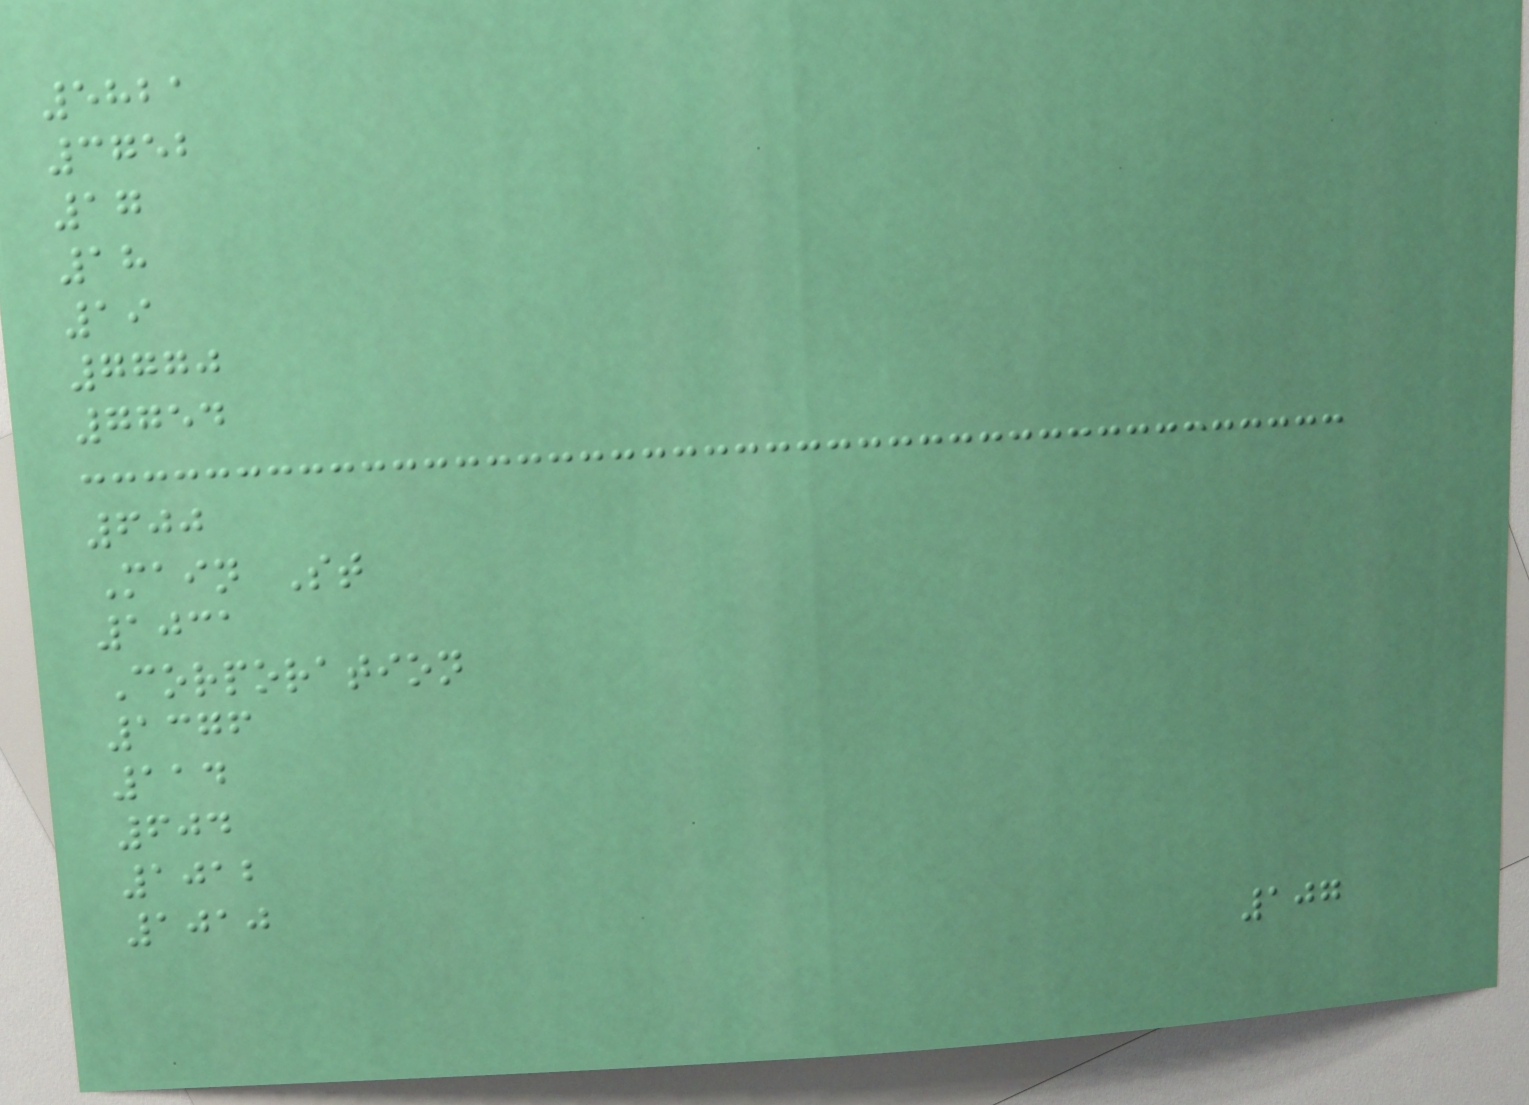5821
3752
17
18
19
7770
7754
600
Main St
1031
Corporation
1376
114
604
1012
1010
107
